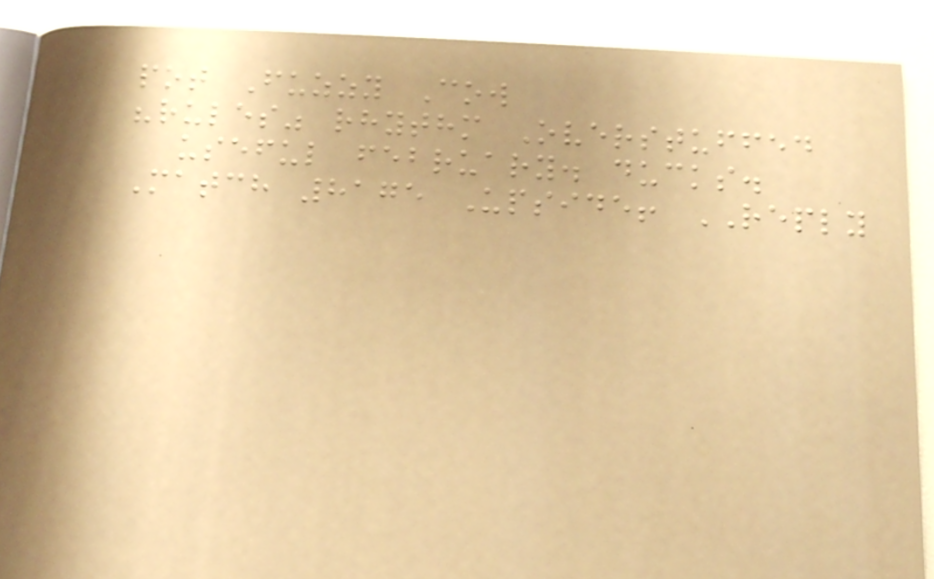pot Fuzzy Cow
"rules" rhythm Overstuffed
useful february. ducks.
Match 8175 Upside! REPLY
